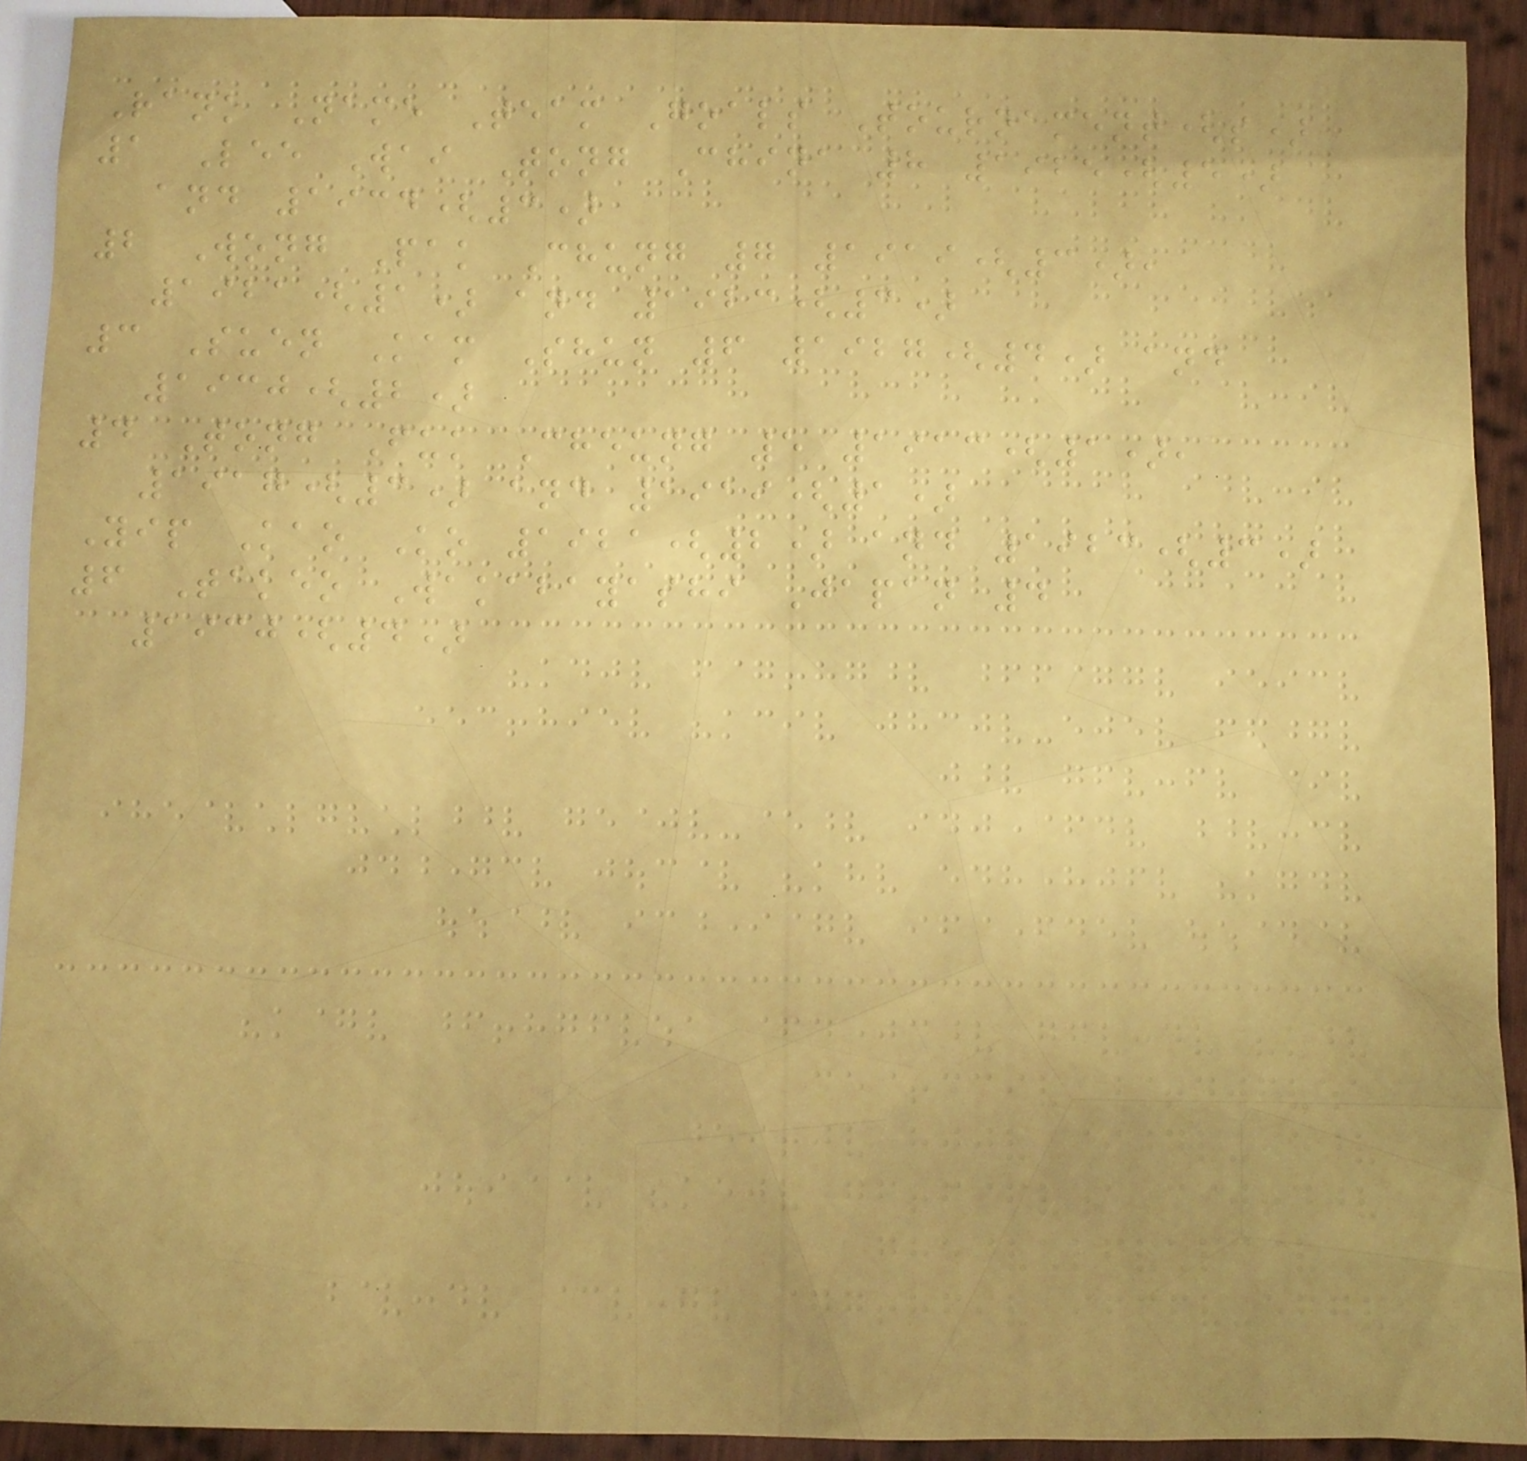Rank Name Team Goals Tournament(s)
1 Lee Wai Tong China 8 1925(5)
and 1934(3)
2 Wong Pak Chung 7 1919(3),
1921(1) and 1923(3)
3 Suen Kam Shun 6 1927(4) and
1930(2)
4 Tong Fuk Cheung 5 1913(1),
1917(3) and 1919(1)
Yip Kao Ko 1921(2) and 1923(3)
6 Takeo Wakabayashi Japan 4
1930(4)
